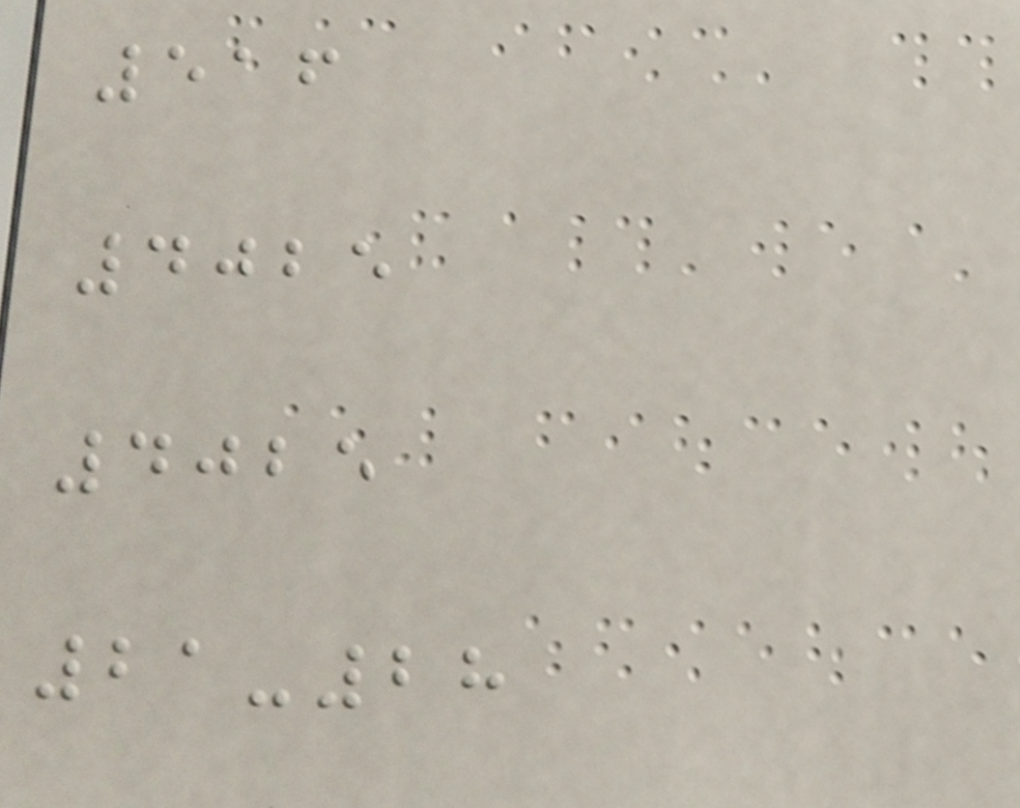516
4025
4025
21-28
